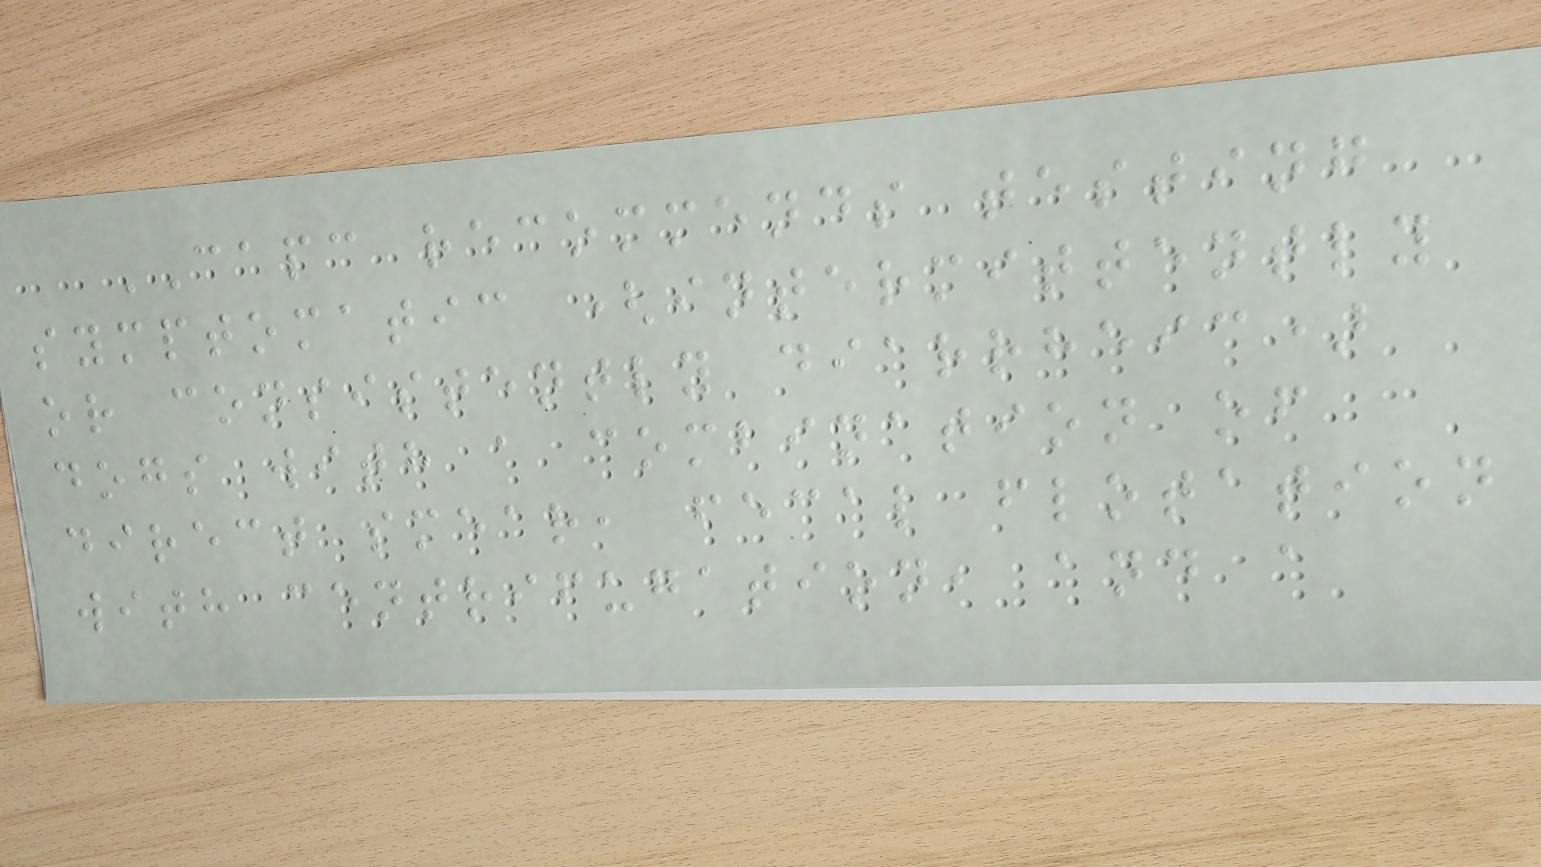CAPC recommends testing
symptomatic (intermittently
or consistently diarrheic)
dogs with a combination of
direct smear, fecal flotation
with centrifugation, and a
